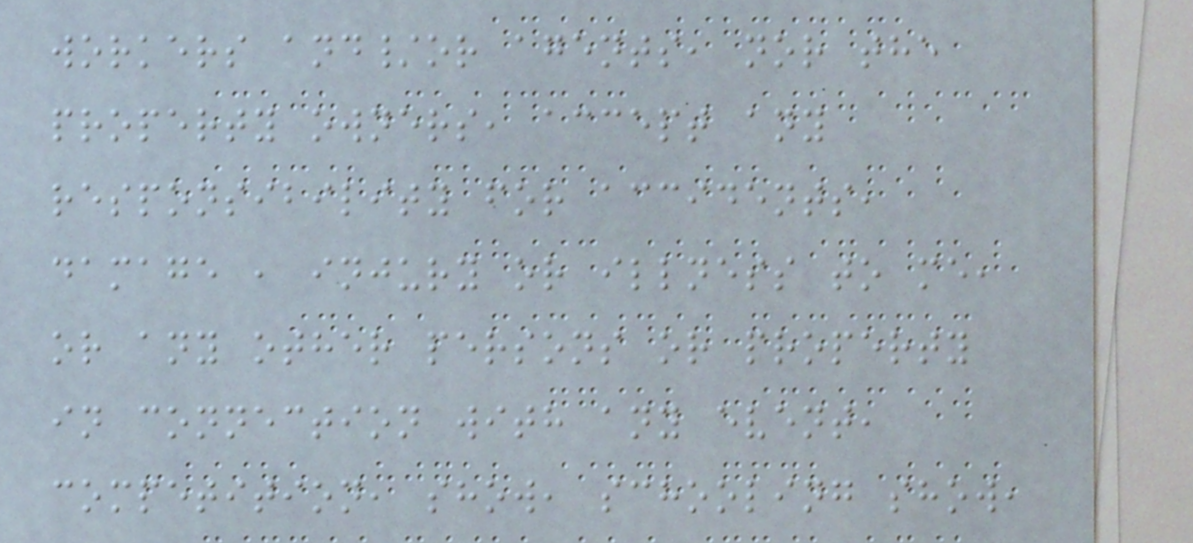workers and/or agents, nor the
property owners, accept any
responsibility for accidents,
damage , injury or illness to me,
or any other persons or property
in connection with any event,
competition, show, schooling show,
